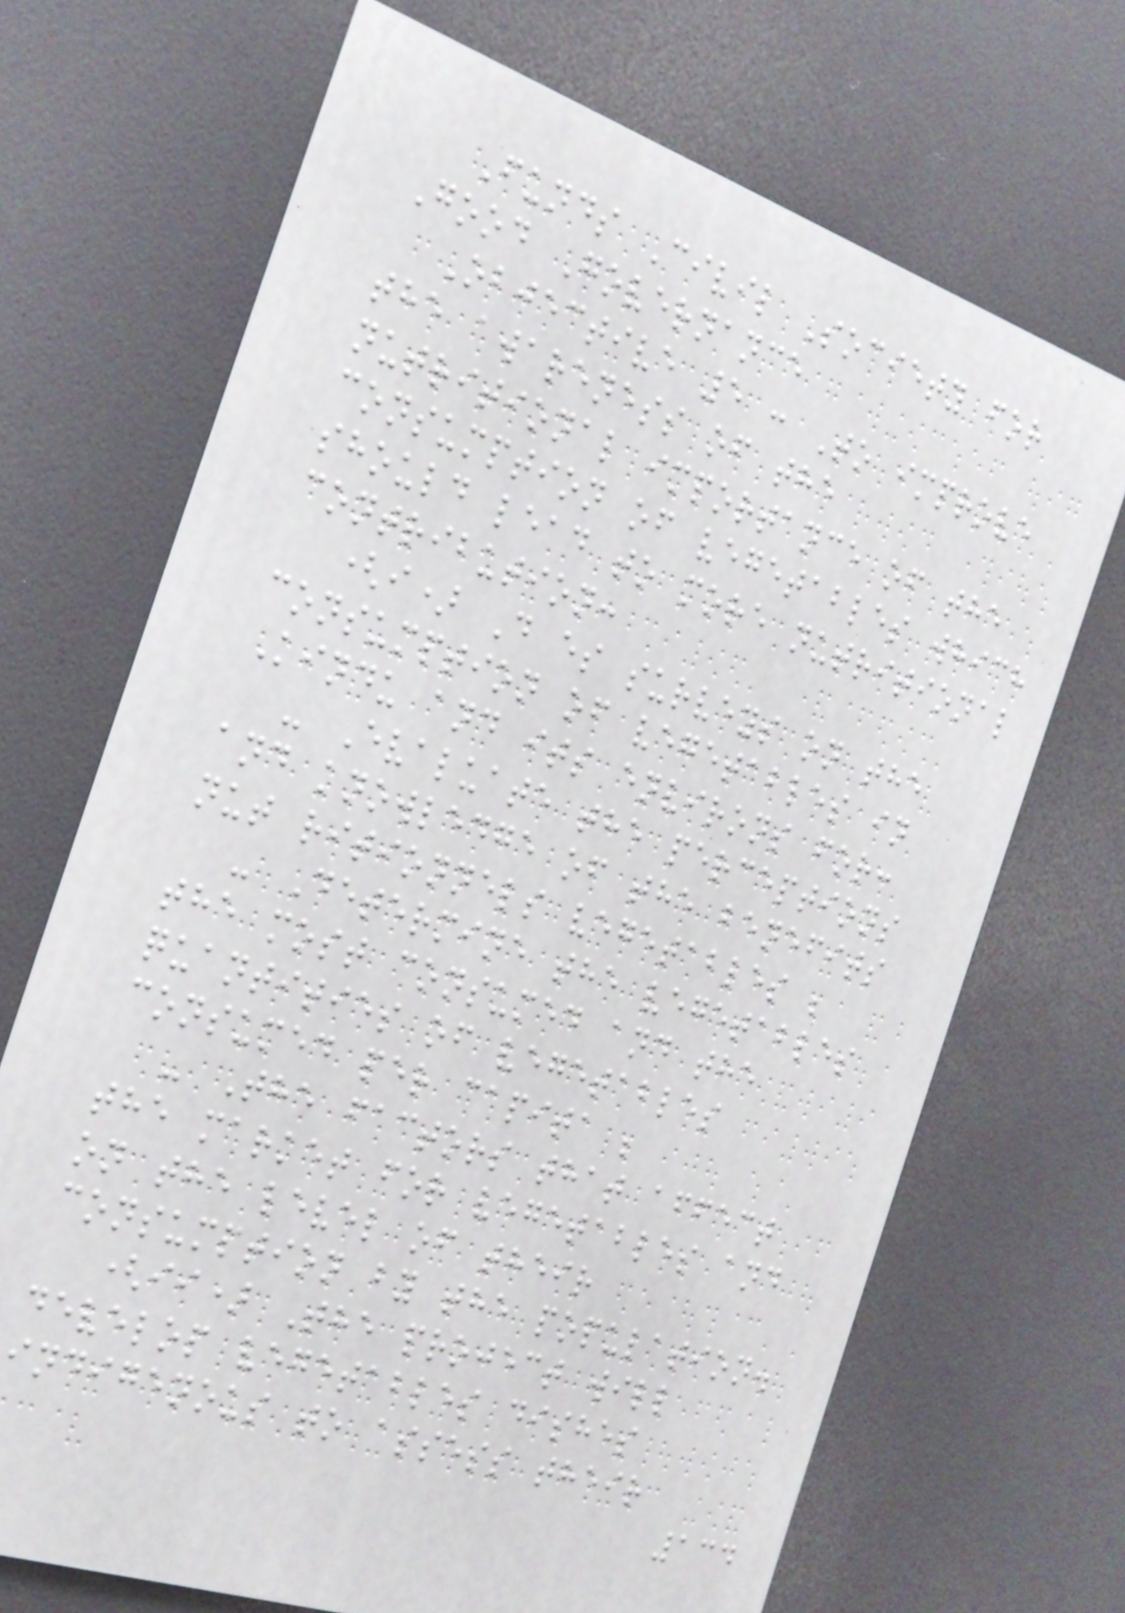Funds Civil Society for
Good Governance
Objective 5 : To improve
the awareness of the
nutritional importance of the
consumption of vegetables which
should lead to more nutritional
contribution:
(i) D es surveys on the
consumption of vegetables in
Kindu and its environs for:
- Evaluate the perceptions
and knowledge of the benefits
nut ritionnels vegetables ;
- Determine the vegetables
the most consumed and the
quantities of vegetables
consumed per capita ;
- The factors that affect
the market for vegetables and
on the level of their
consumption by the population.
(ii) The project will
develop vegetables dishes
indigenous to assess their
134
